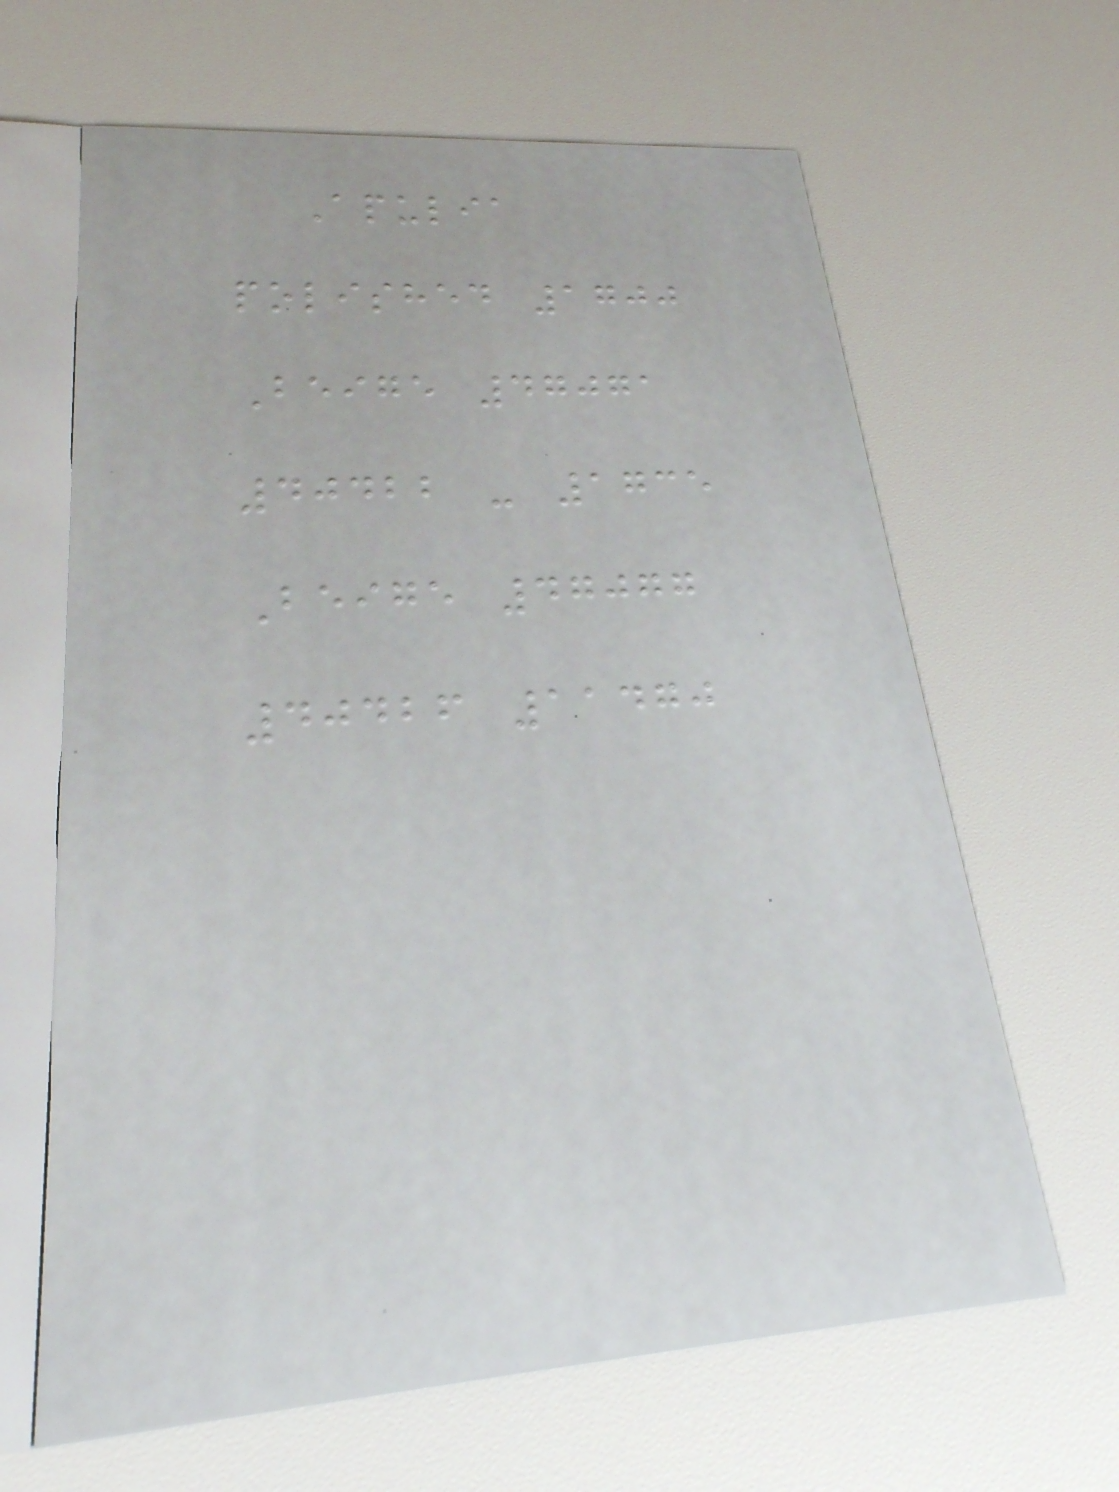Apulia
polished 1700
Beige 47071
40422 - 1735
Beige 47077
40426 11470
